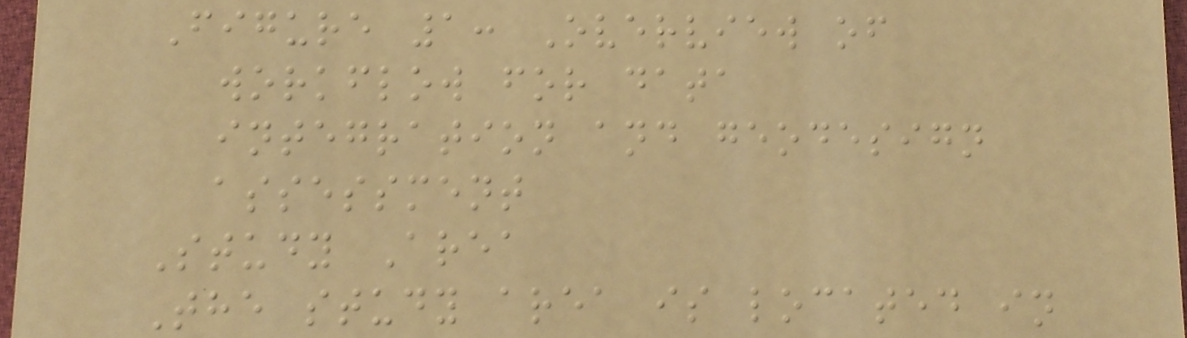Figure 1: Overview of
workflow for data
integration and geodesign
assessment
Study Area
The study area is located in
